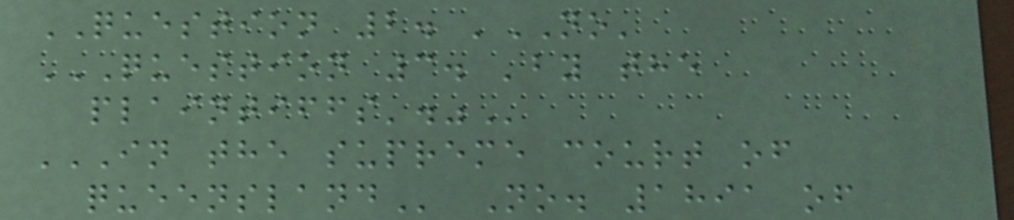QUESTION 2. 'NO'
QUESTION 3. 'BY THE
PLAINTIFFS'."
IN THE SUPREME COURT OF
QUEENSLAND No. 1891 of
